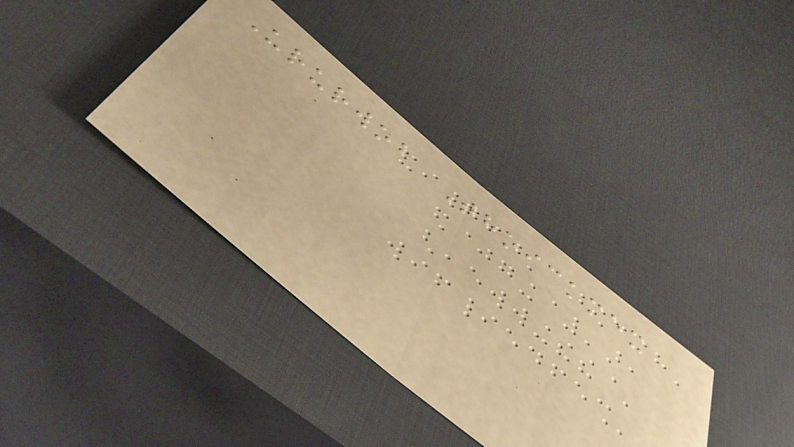Ururwob Thoickmex
